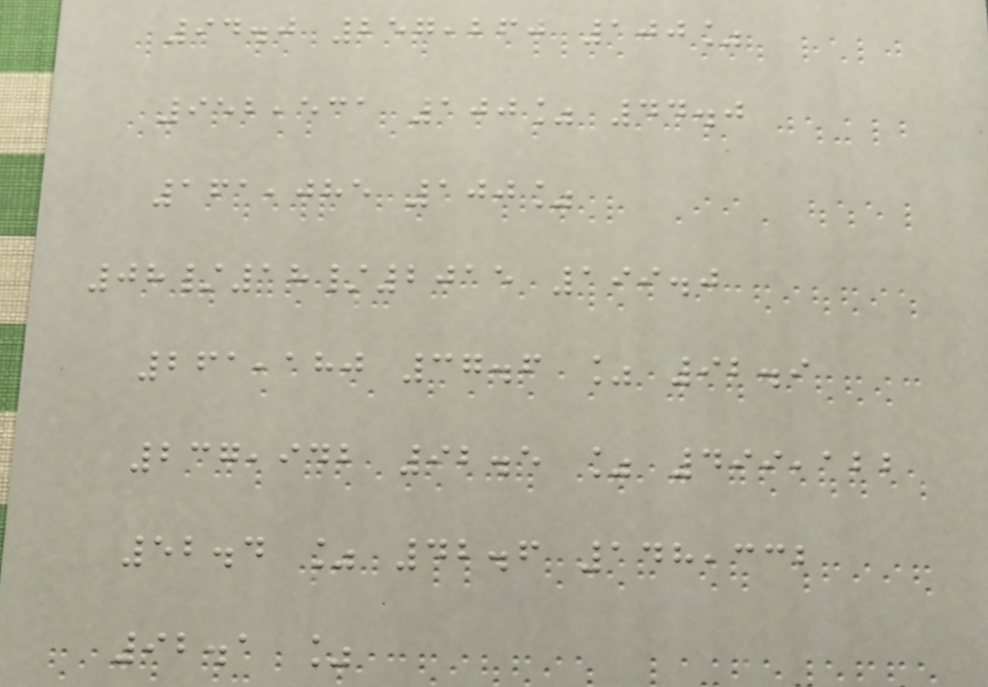94.0 257,260 100%
952,531 100% 44.0
161,085 100%
08/18/2015 199.0
261,180 37.6 % 92.9
237,942 92.5 % 499,122
52.4 % 42.6 148,332
92.1 %
